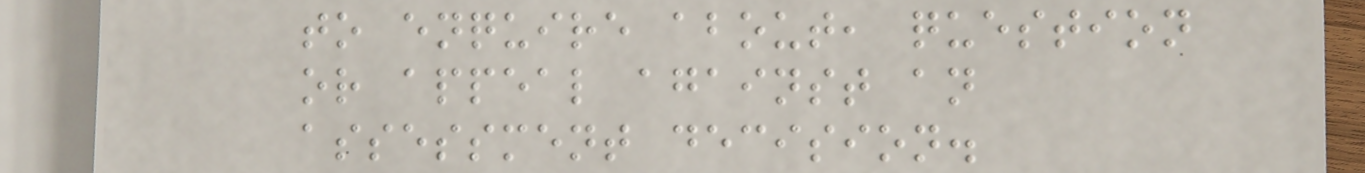to enquire about, question
or appeal against an
assessment decision.
